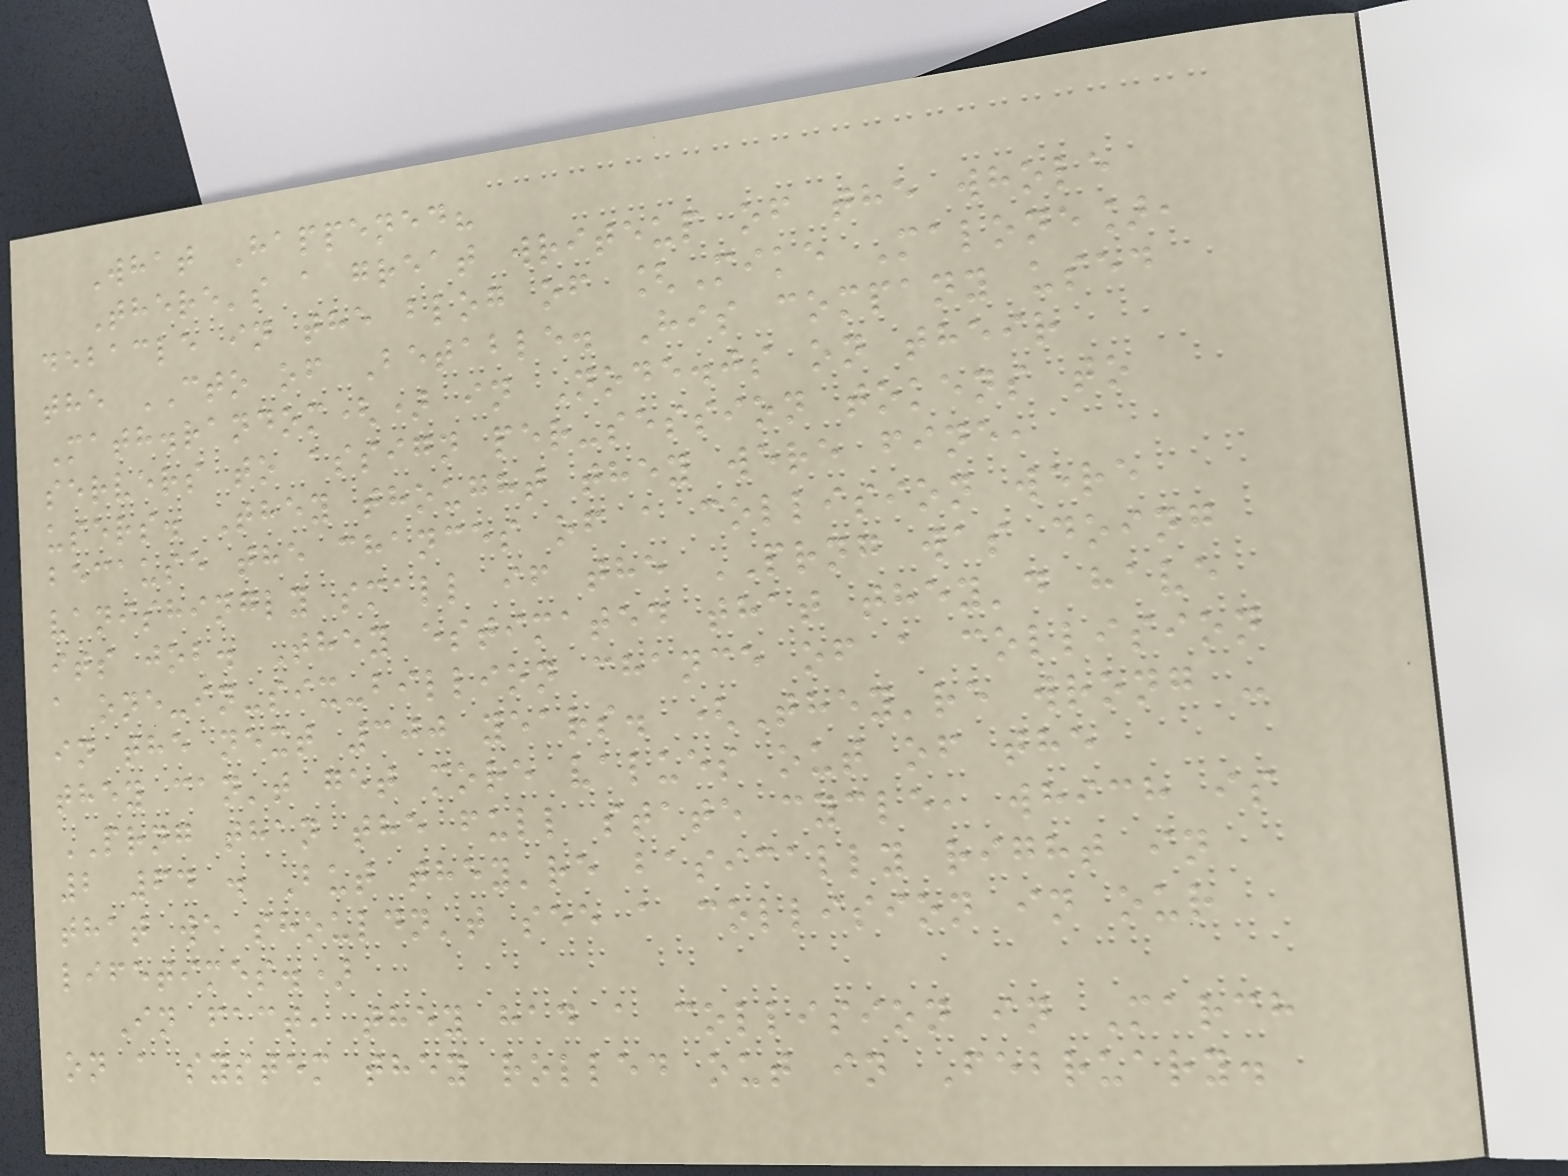What Happened?
There's a great writeup of the whole
debacle in the blog of [Mike Malone],
the CTO of Betable. His company used
Math.random() in Node.js on their
servers to assign per-session tokens to
users. They thought they were fine,
because the chances of a collision were
vanishingly small if the PRNG was doing
its job. They estimated that they'd have
a one-in-six-billion chance of a collision
in the next 300 years. (They're wrong -
they can't get more values out of the
PRNG than the full state cycle, which is
2 64 . But they're basically right in
that we shouldn't see a collision in our
lifetimes.)
In fact, they had a collision in March
on a system they rolled out in February.
